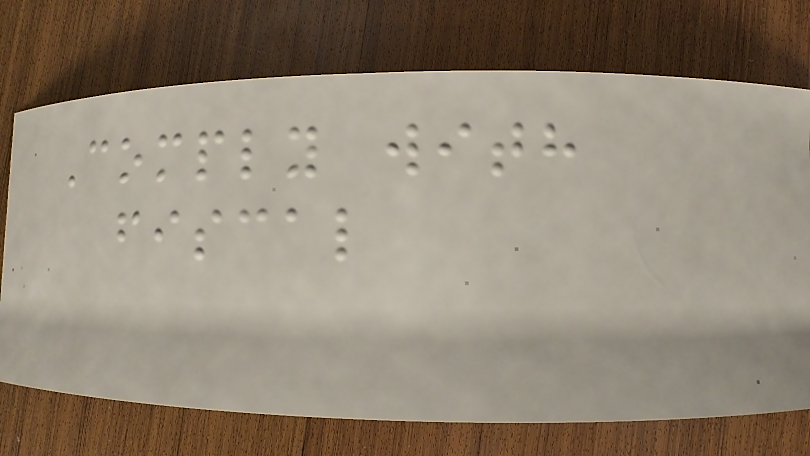Comply with
fiscal
